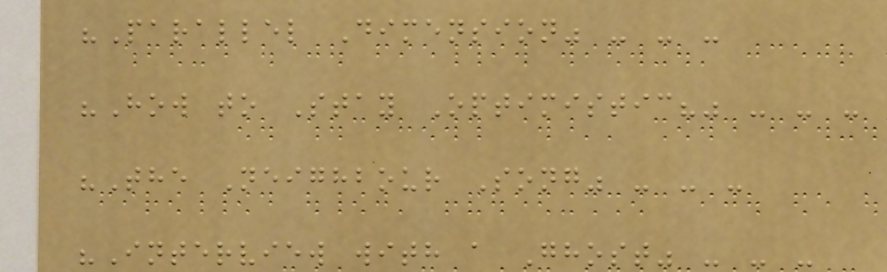"Parallel Dimension" - - -
"How to Stay Optimistic?" - - -
"The Neighbour Song" - - -
"Interview with a Ghost" - - -
